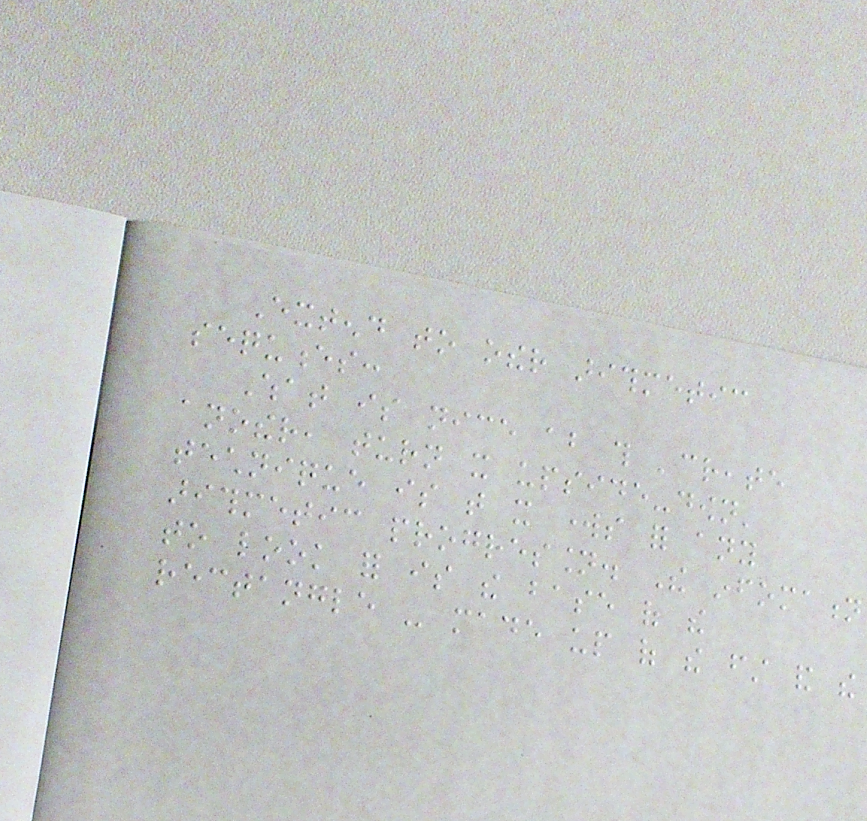Extend to other arithmetic
sequences:
What is nice about this 'create
another, turn it upside-down'
technique is that it works for any
arithmetic progression. The infomation
to look for is the base of the
rectangle - made up of the first and the
